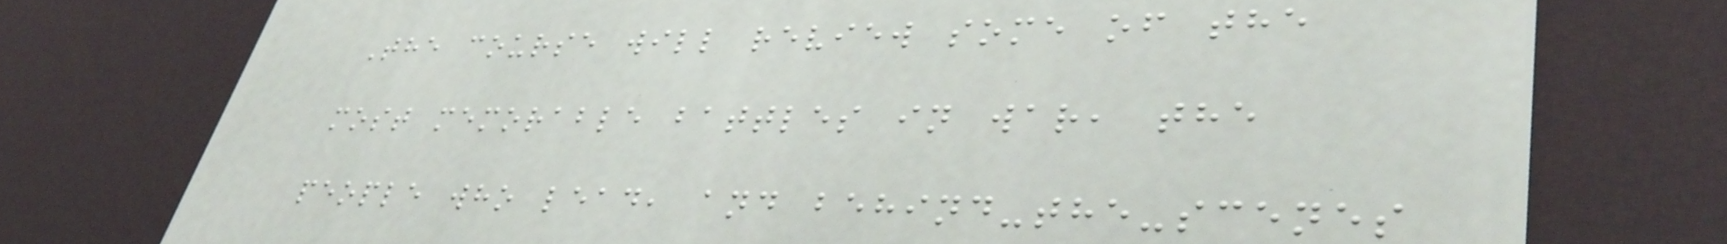The course will review some of the
most memorable battles in war, the
people who lead, and behind-the-scenes
